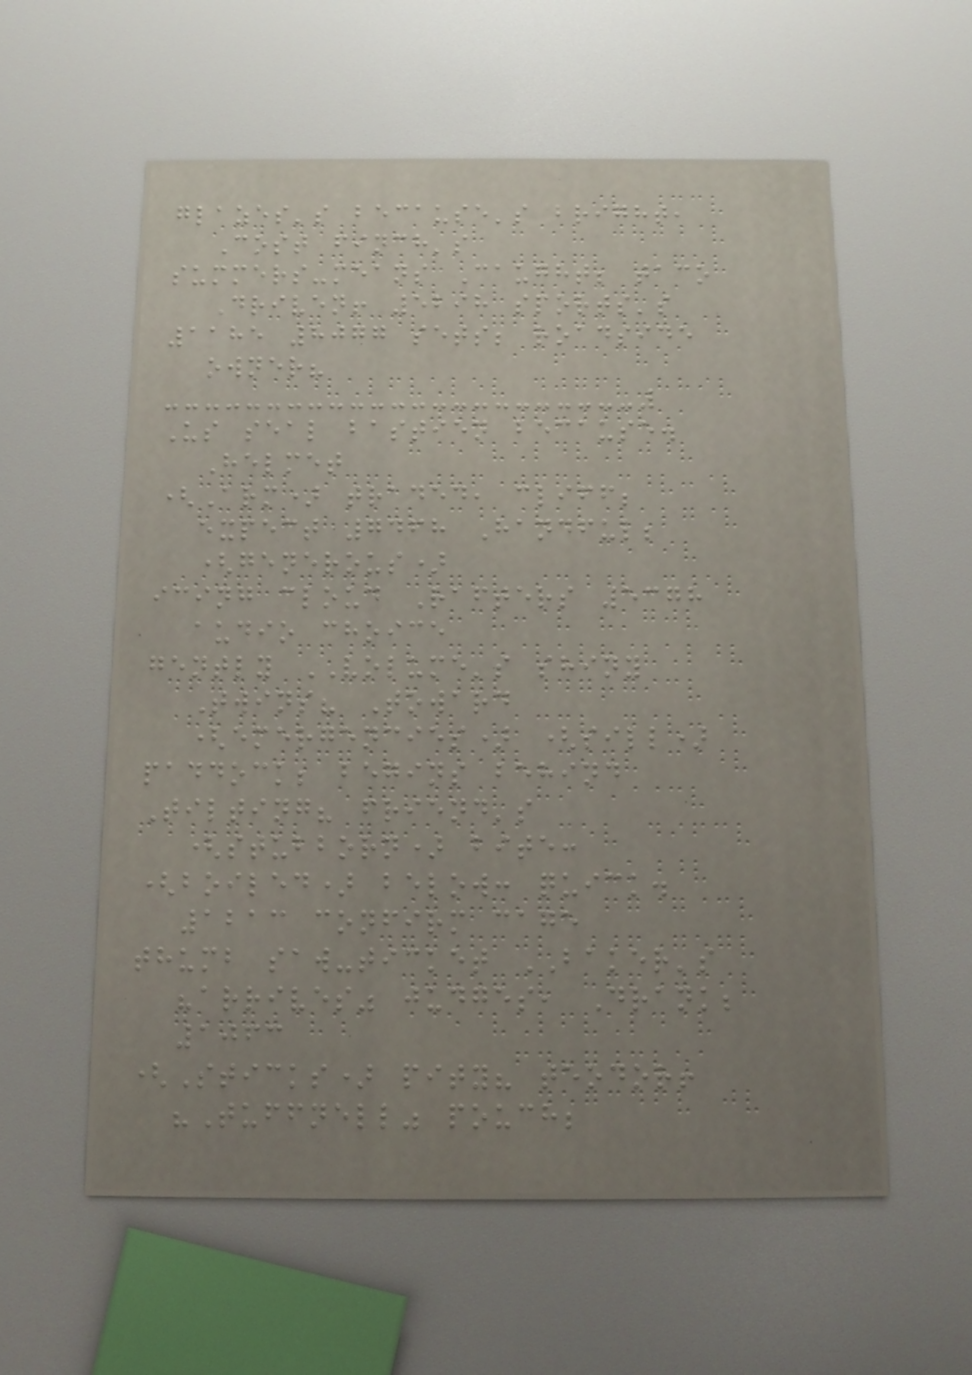glazes's because's bright,
Cost finch's
summers-means Caught; taco
Driven! 5298 sports's
1185 8077 sets; roadside
owner?
Us seal bastien because.
Helmet
(Arm) traded, cliff;
expect 7468 Handful;
(generous)
icing cloud Rafters 5378
audio choice
gently VOLUME's shiny
Twins? Toward
(emergencies) (sill)
paddock; begins behind
Tilting? friend's
(stubborn) bite:
(boiled) below: quick.
1213 confirm cage
thumb saw-ticket BAKER's
"arrives" judges, Drank;
1063
(Sticks) pity? teodor!
"Tuffnell" pouch;
